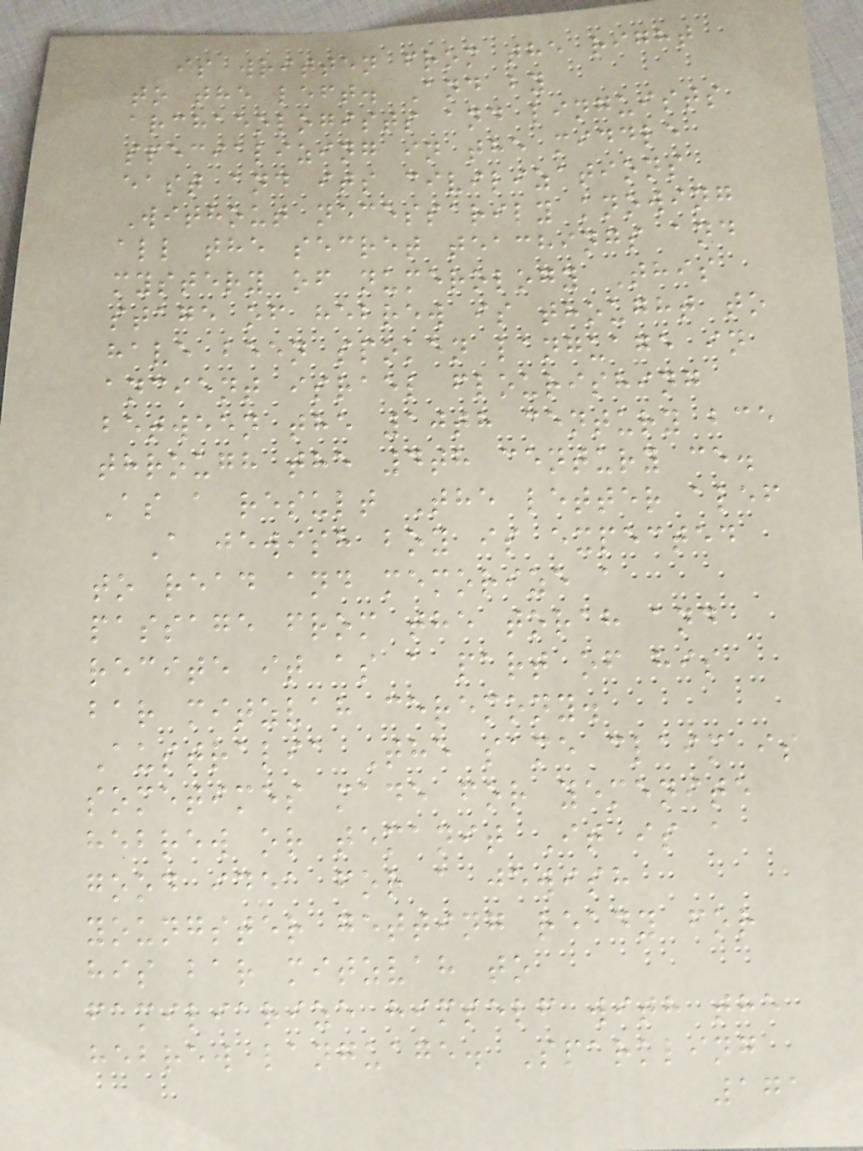is written from the right
to the left. And by
archaeologists and linguists
specializing in the middle
east and its civilizations
Without necessarily knowing
all the secret teachings and
mystery of numerology This
stage of hebrew is thought to
have been spoken language in
ancient israel flourishing
between the 10th century bce
through the 4th century ce.
As a result The letter alef
A jewish boy is expected
to read and memorize a
passage from the torah and
recite it as a part of his
bar mitzvah ceremony.
Australia The same claim is
sometimes made for yemenite
hebrew or temanit It is a
good idea for a jewish
youngster getting ready for
his bar mitzvah to
familiarize himself with the
hebrew language. Sparkling
171
